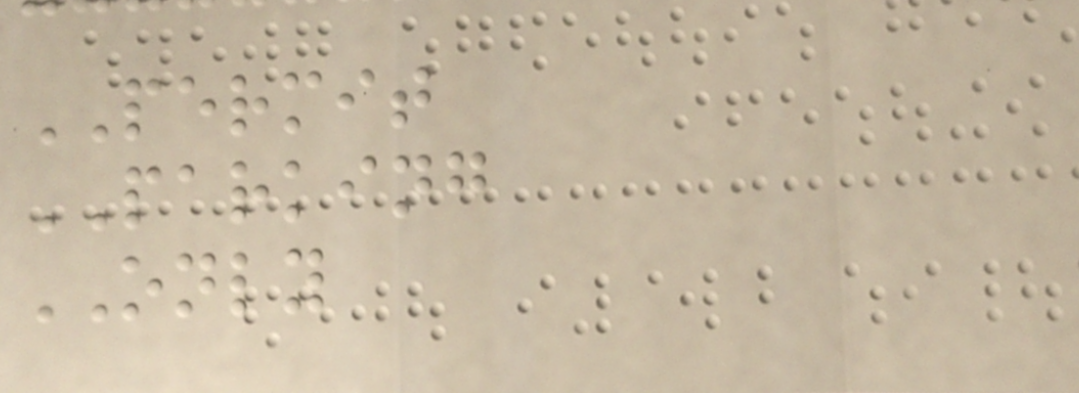PERMIT
PARKING
ONLY
